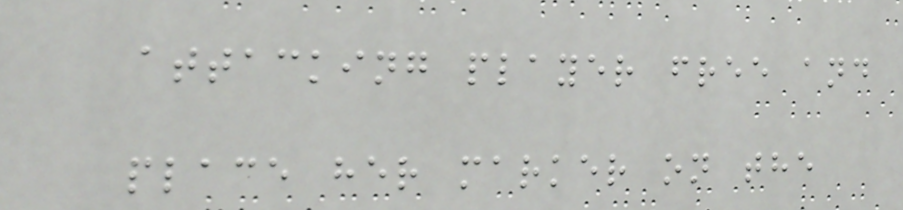attacking player free and
place her marker on the
